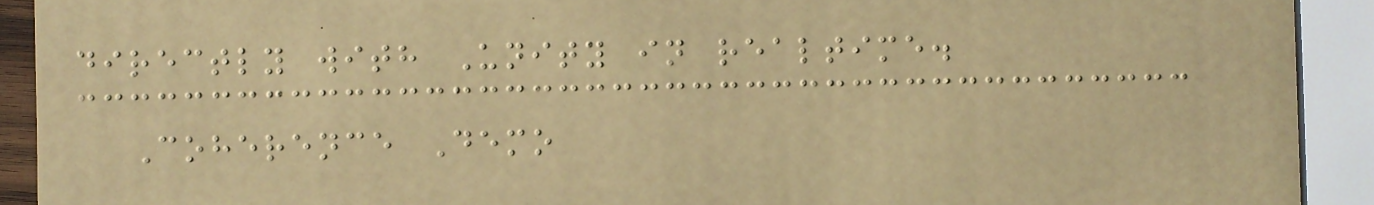directly with Unity in realtime.
Coherence Demo
